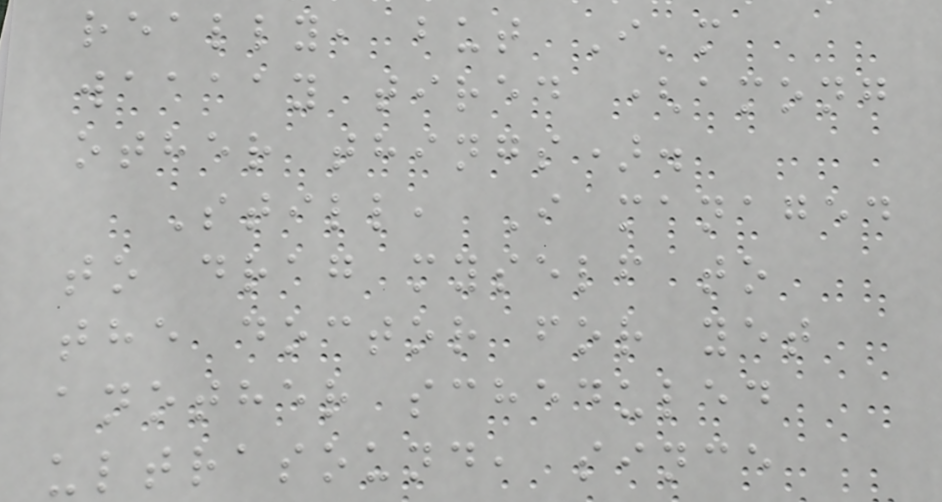really, but I'm
waaaay tired (among
other things).
Still, I managed
to drag myself to
the doctor for yet
another scheduled
ultrasound, since
